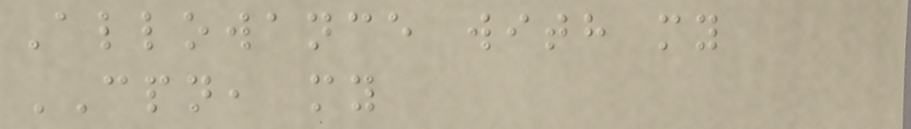Allowance with my
CPN, my
